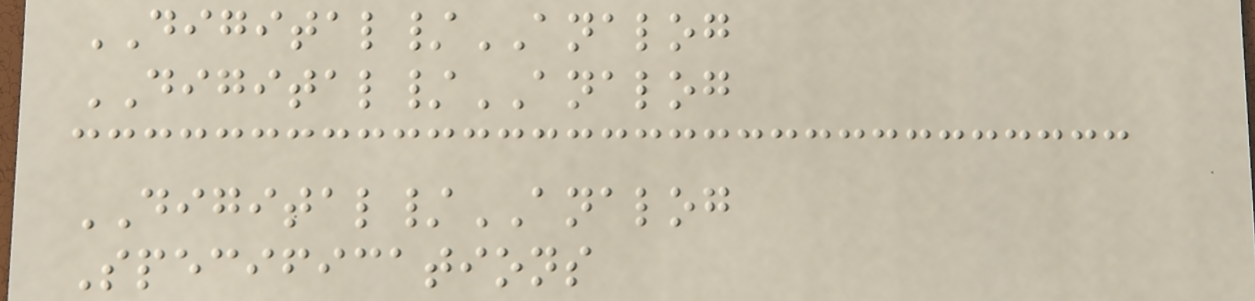DIGITAL/ANALOG
DIGITAL/ANALOG
DIGITAL/ANALOG
Specifications
